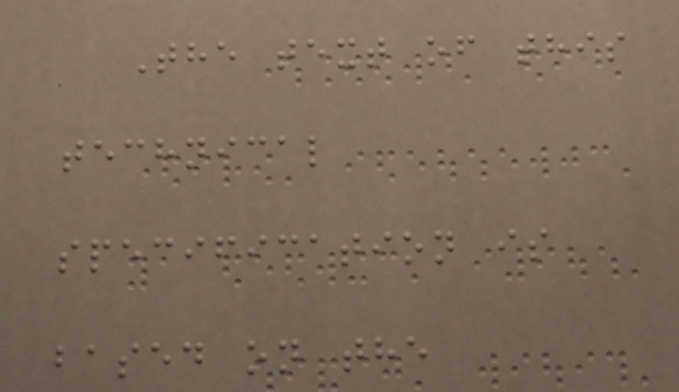The text of this
technical
specification is
based on the
